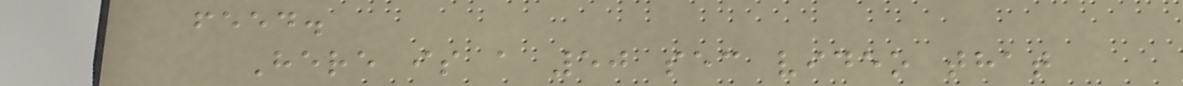feed.
Here is a 50 sec video that
